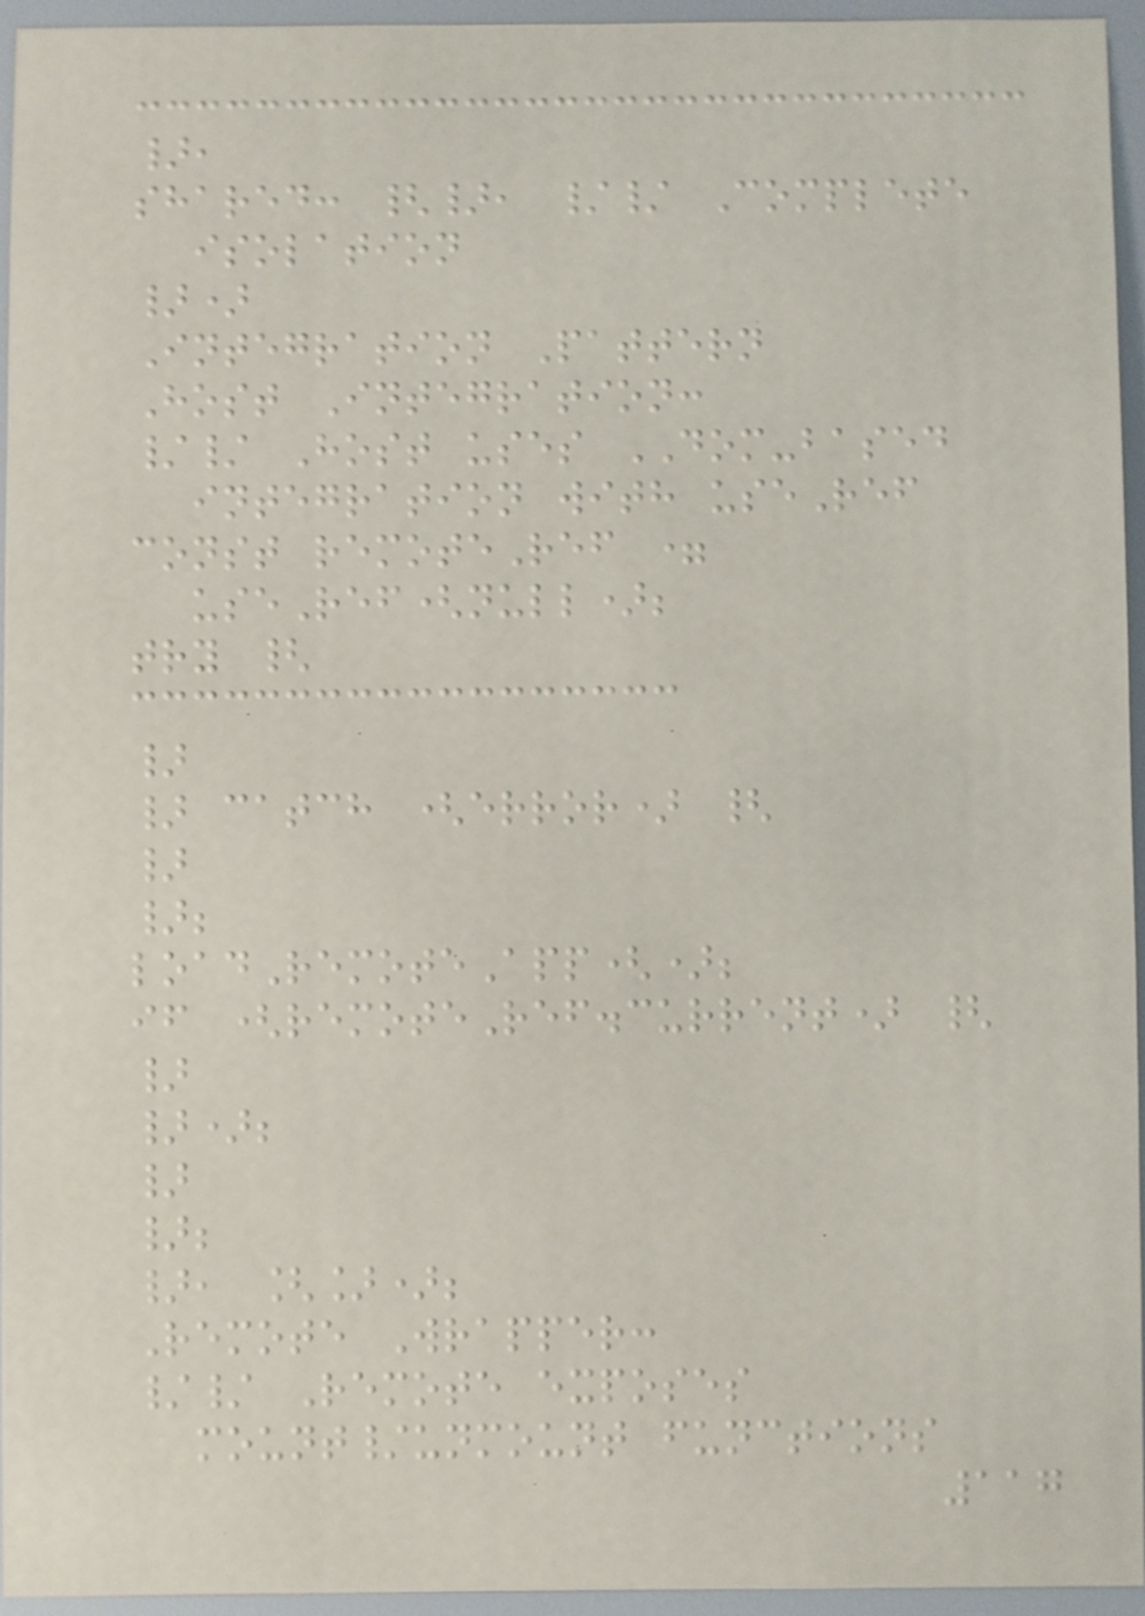},
shared: {}, // Complete
isolation
})
Integration Pattern
Host Integration:
// Host uses DOM-based
integration with useRef
const remoteRef =
useRef(null);
try {
}
} catch (error) {
}
};
loadRemoteApp();
if (remoteRef.current) {
}
});
}
};
}, []);
Remote Wrapper:
// Remote exposes
mount/unmount functions
117
